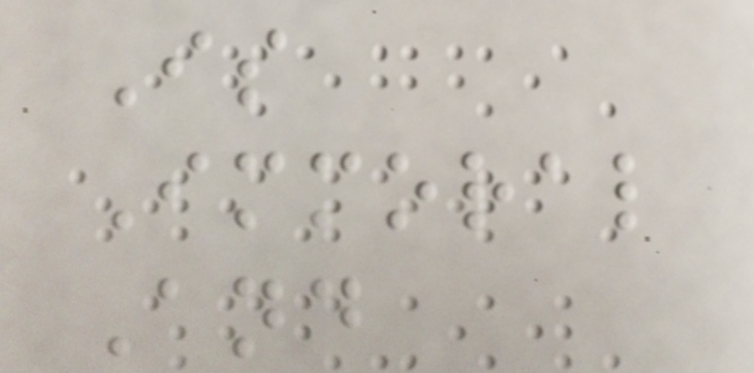Is
Immoral
And
